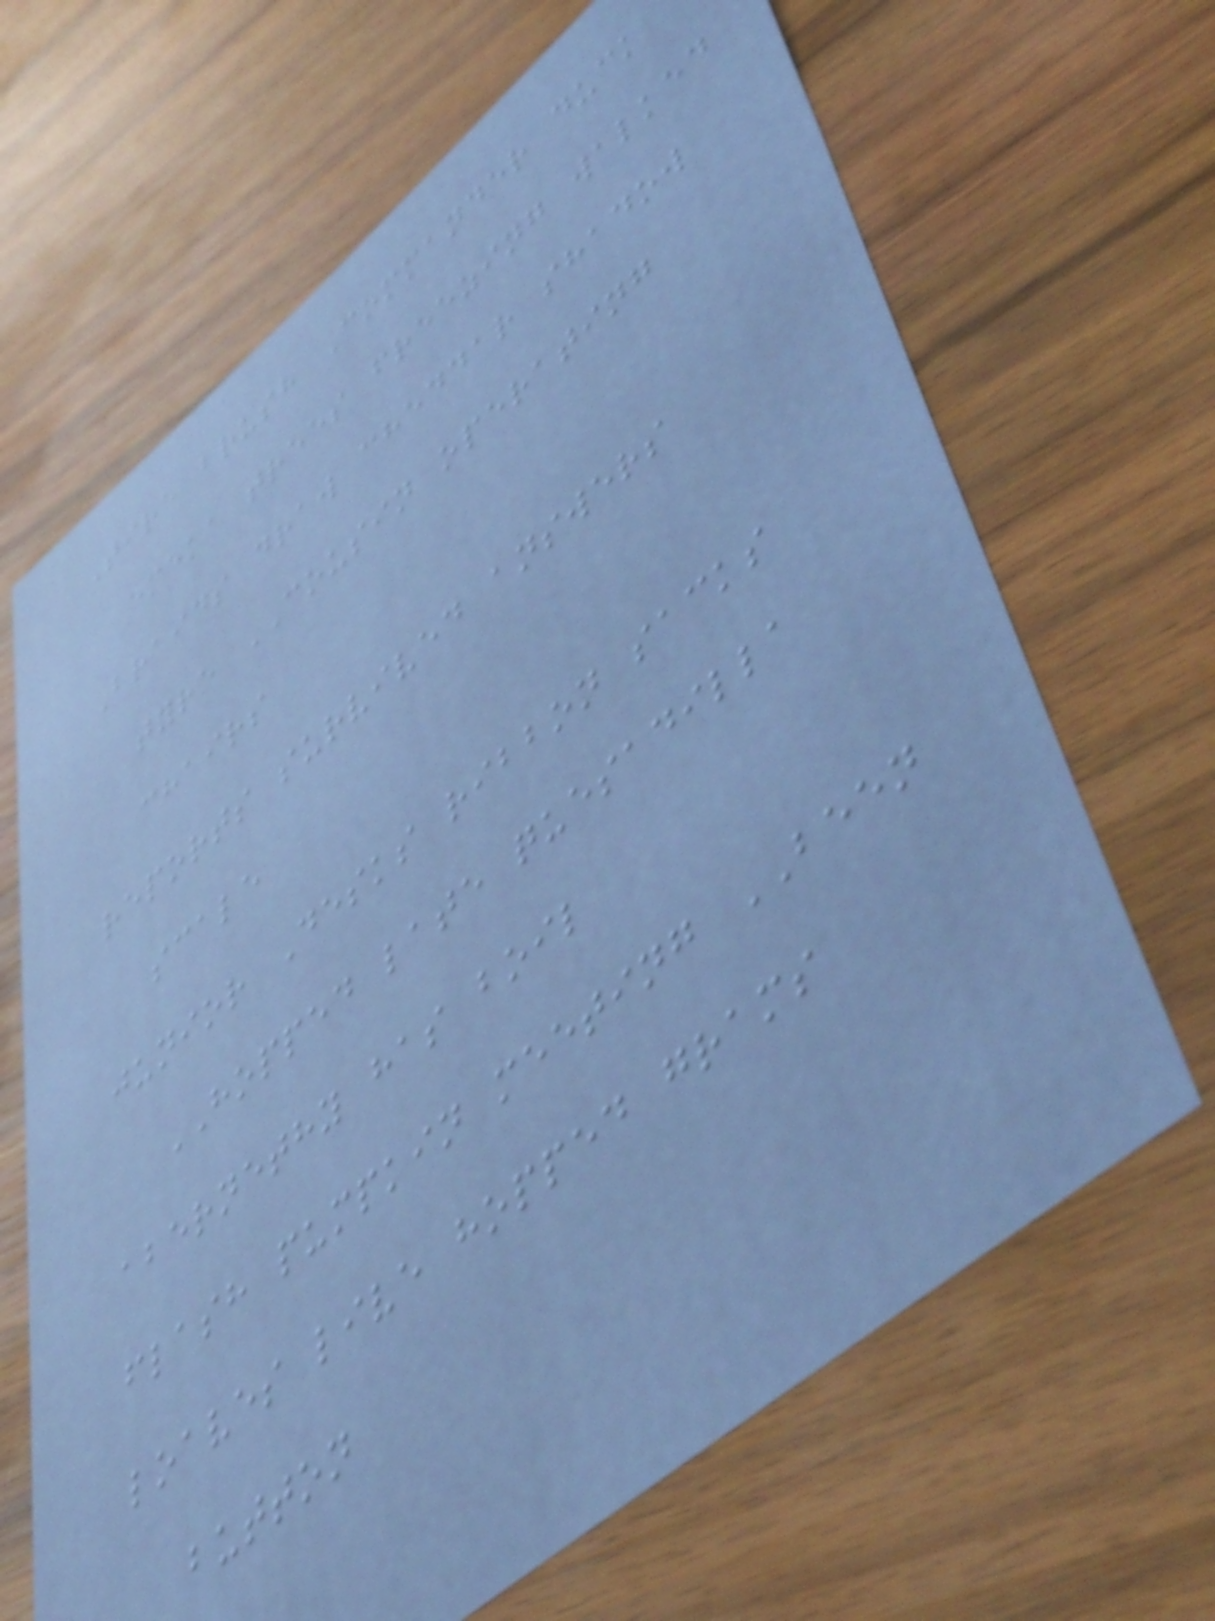Tire brush Commander duck
emeka trees freezing walked
Braids draw cheddar shadow
tyre COUSIN operating
chairs
reports survived answers
scale
junior Desks ribbon sacks
HOPPED late quesadilla
abernethy has boil
flash pumpkin meeting BEEN
loaves live hopped grams
button
